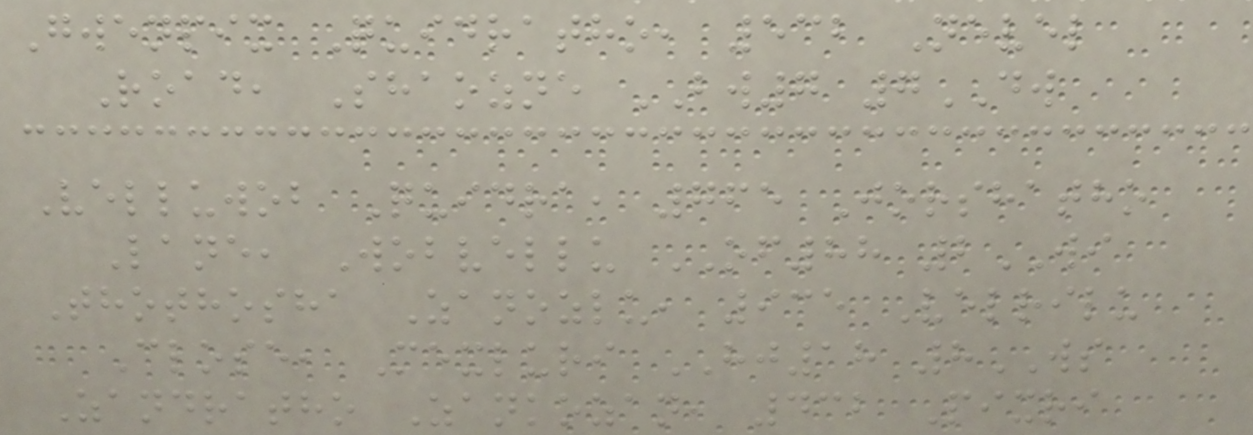Gwenpix Quidratho, 532 Nevel
Road, Shaozne BW7 7DW
Velluwob Quidra, 765 Jorshatho
Lane, Wobvellu OF88 2WI
Thothosha Zanozlu, 935 Velrilu
Close, Mexluri HJ18 8WS
Zandratho Zankozan, 432 Pixri
